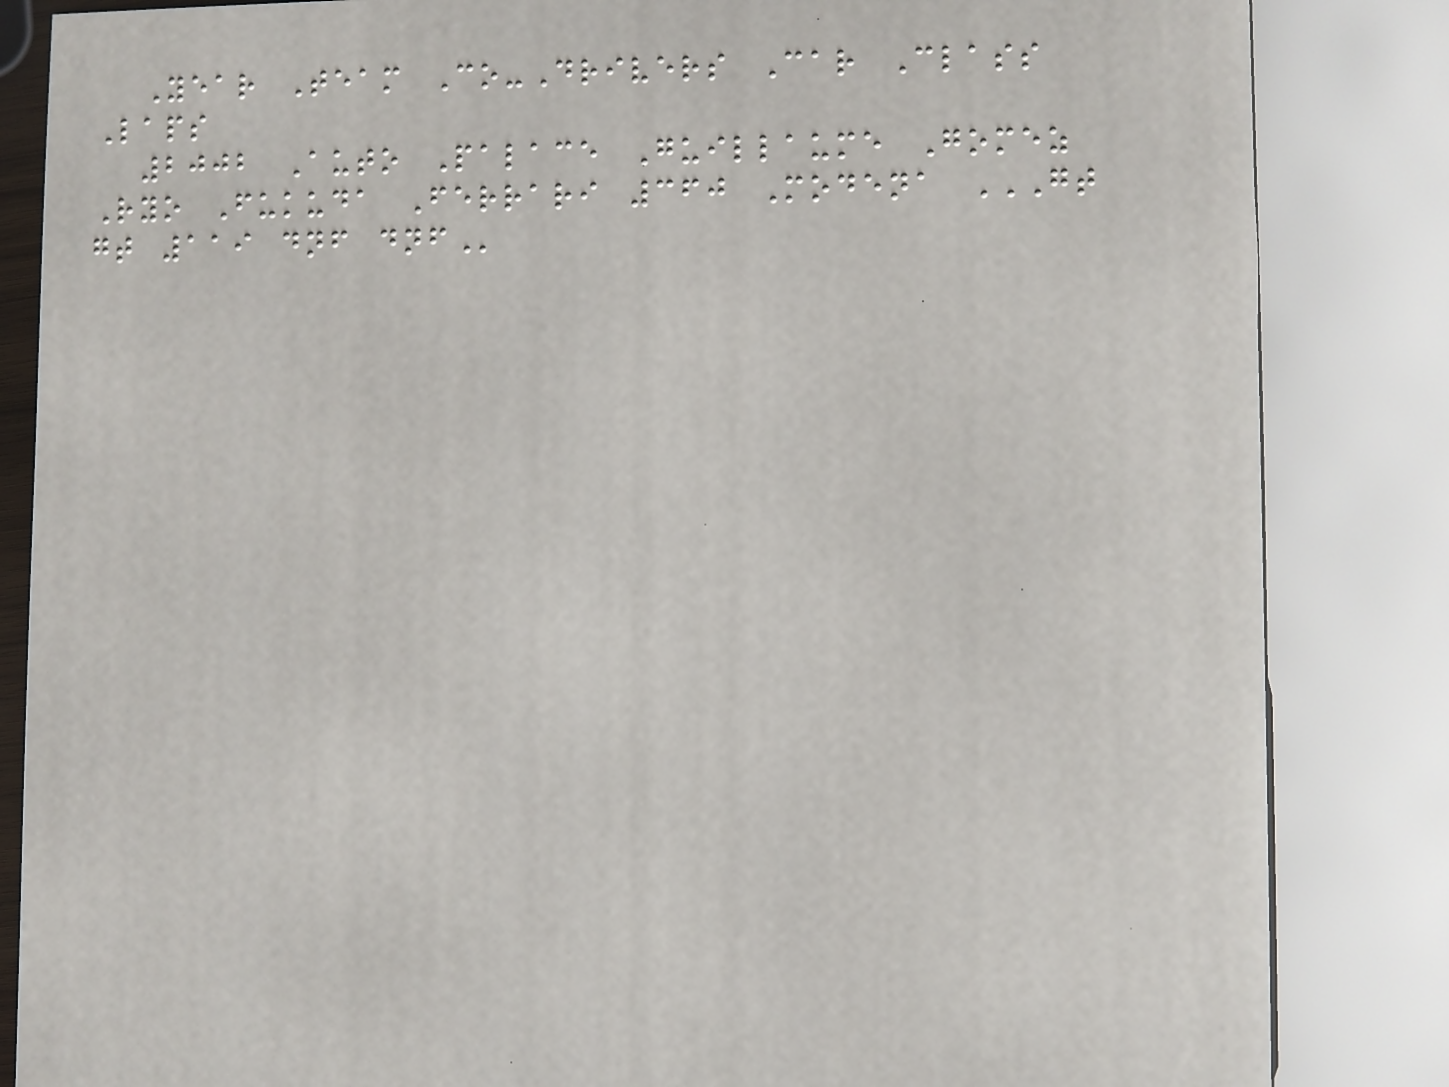Year Team Co-Drivers Car Class
Laps
2002 Auto Palace Guillaume Gomez
Ryo Fukuda Ferrari 360 Modena GT
GT 119 DNF DNF
